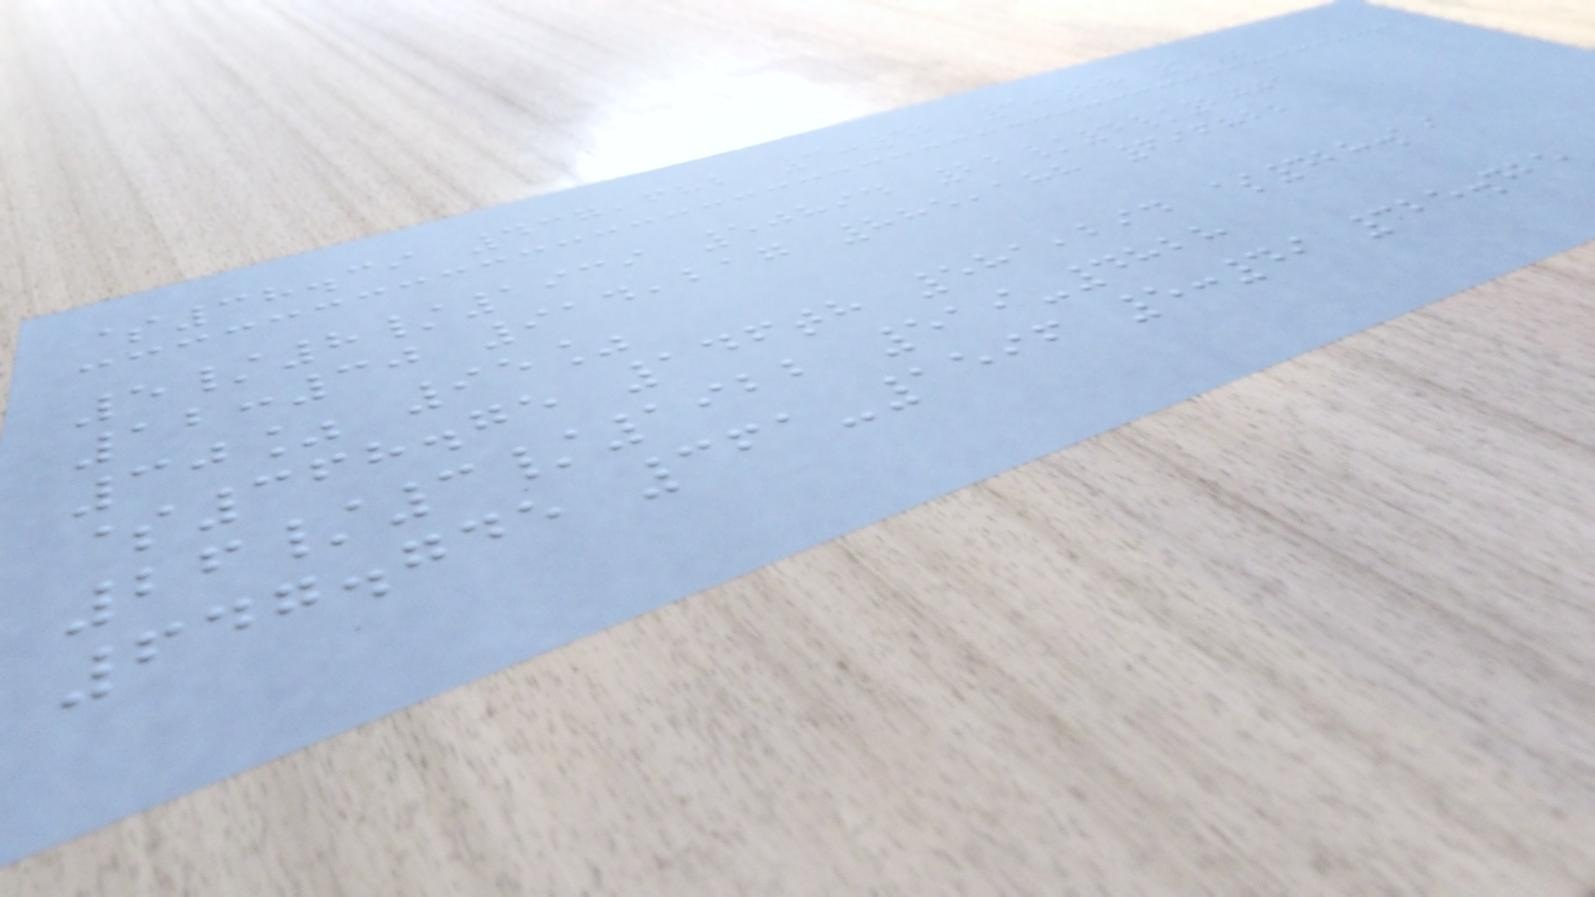$38.39 437,682 3:42 3:58 3%
5/8/1939 50894 22/4/2001
12:30 914,217 885,188 696822
30% 95%
$368.75 146th 581,294 $428.19
26/3/1922 519-4828
647.745 361-1596 5:49 325.425
